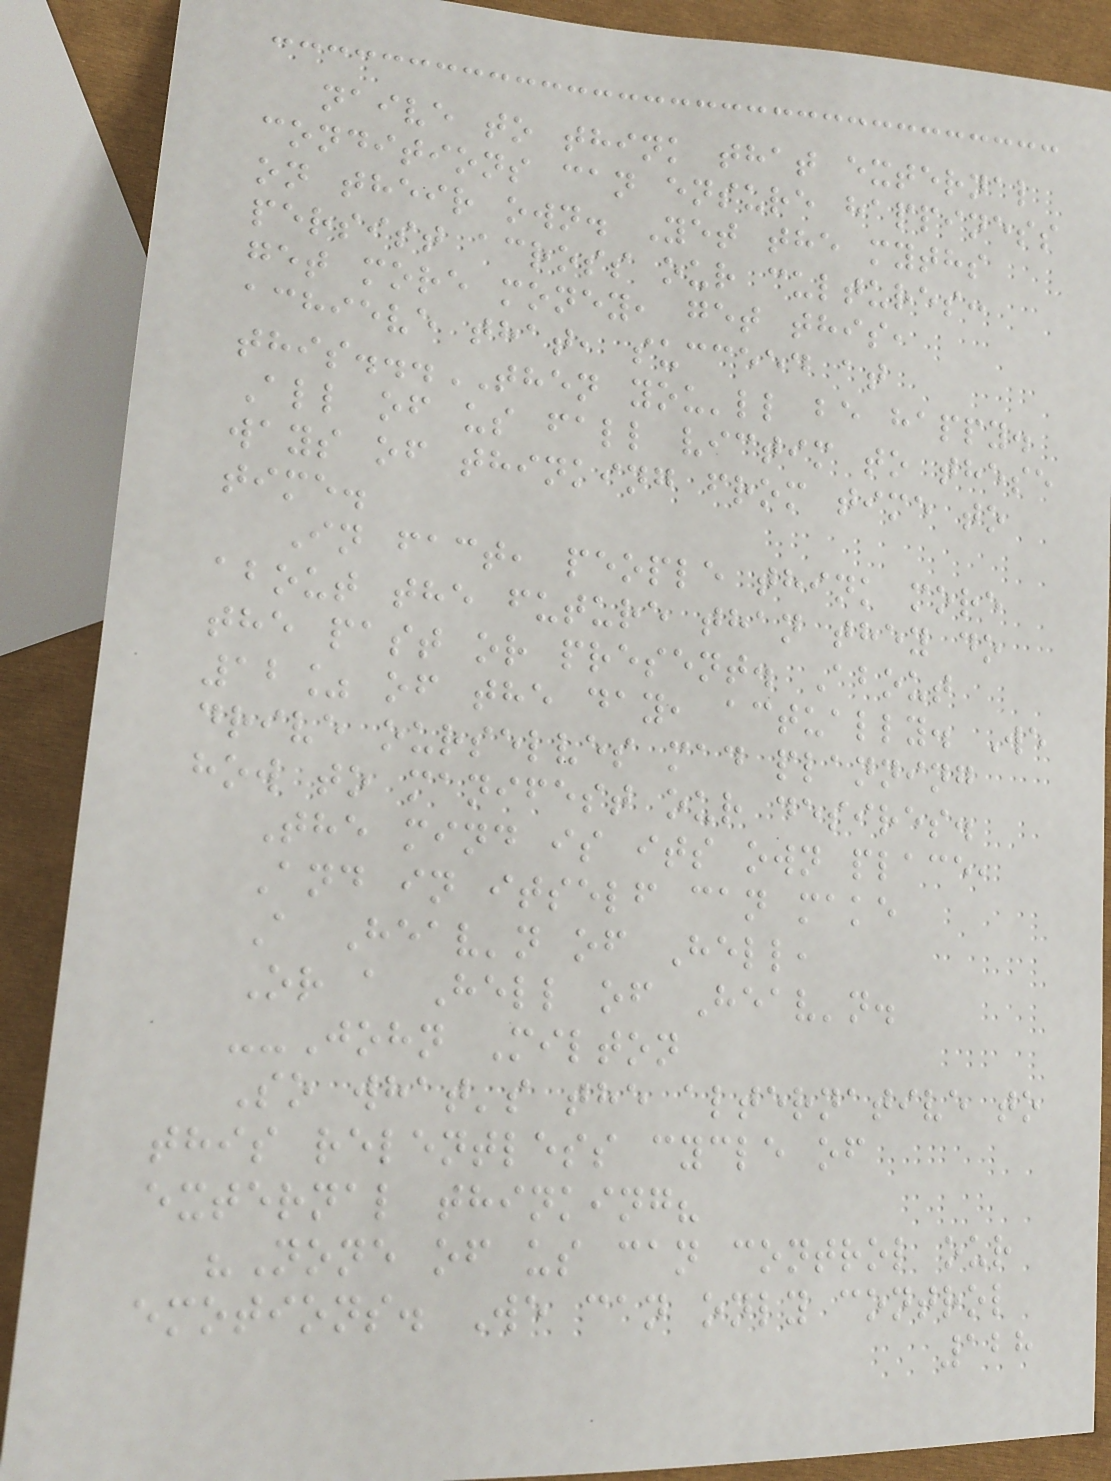naive to think that external
conditions can ensure happiness
on their own. Yet the myths
persist across our cultures:
get more money, get this,
achieve that, succeed at
this...THEN you'll be happy.
All of us fall victim to these
ways of thinking from time to
time.
In fact, people think more
about the future than they do
the past or present. About
12% of the day, actually. We
drive ourselves mad planning
how to manifest our desires.
The mind is its own place,
And in itself can make
A Heav'n of Hell,
Or a Hell of Heav'n.
--John Milton
So what's the alternative to
this relentless cycle of
external thinking?
"None of us can control our
emotions. We can only control
128
